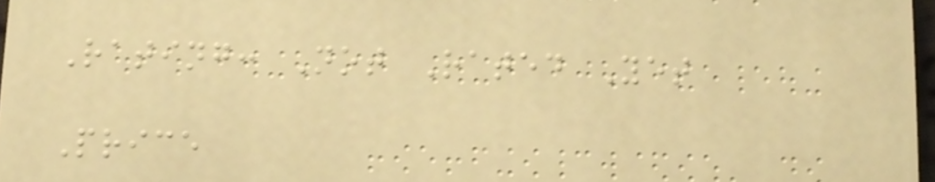Rating: Not Rated Yet
Price
